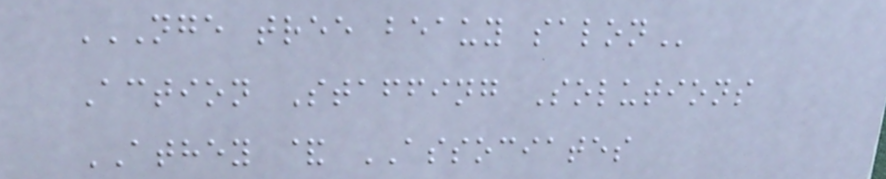NGE TREE BEAUY SALON
Action Staffing Solutions
ATHEY & ASSOCIATES
